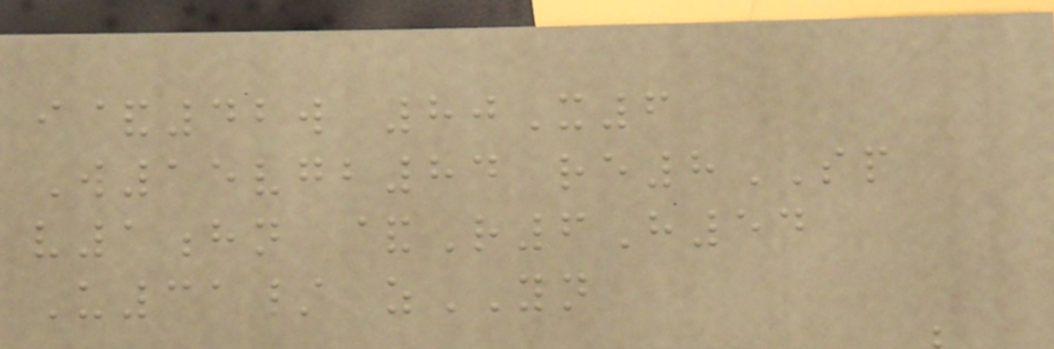i&42w 80X6
W15vgb84 re8SP
v1hn &R6H54
U31/ zYN
